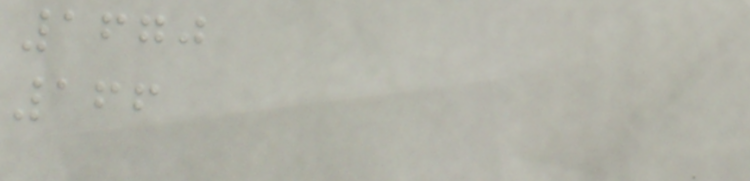1670
166
